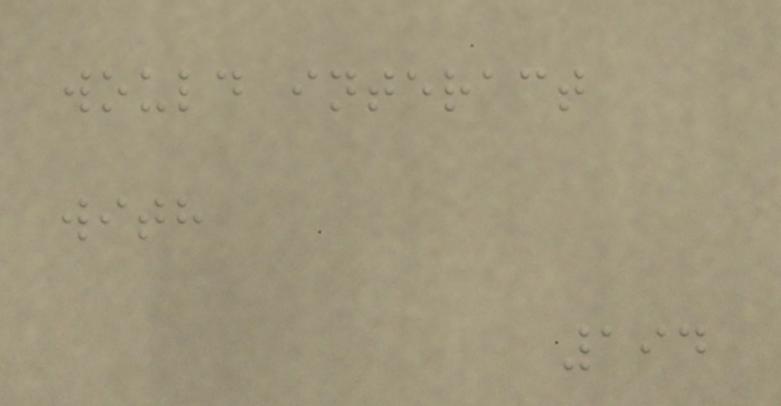would interact
with
194
